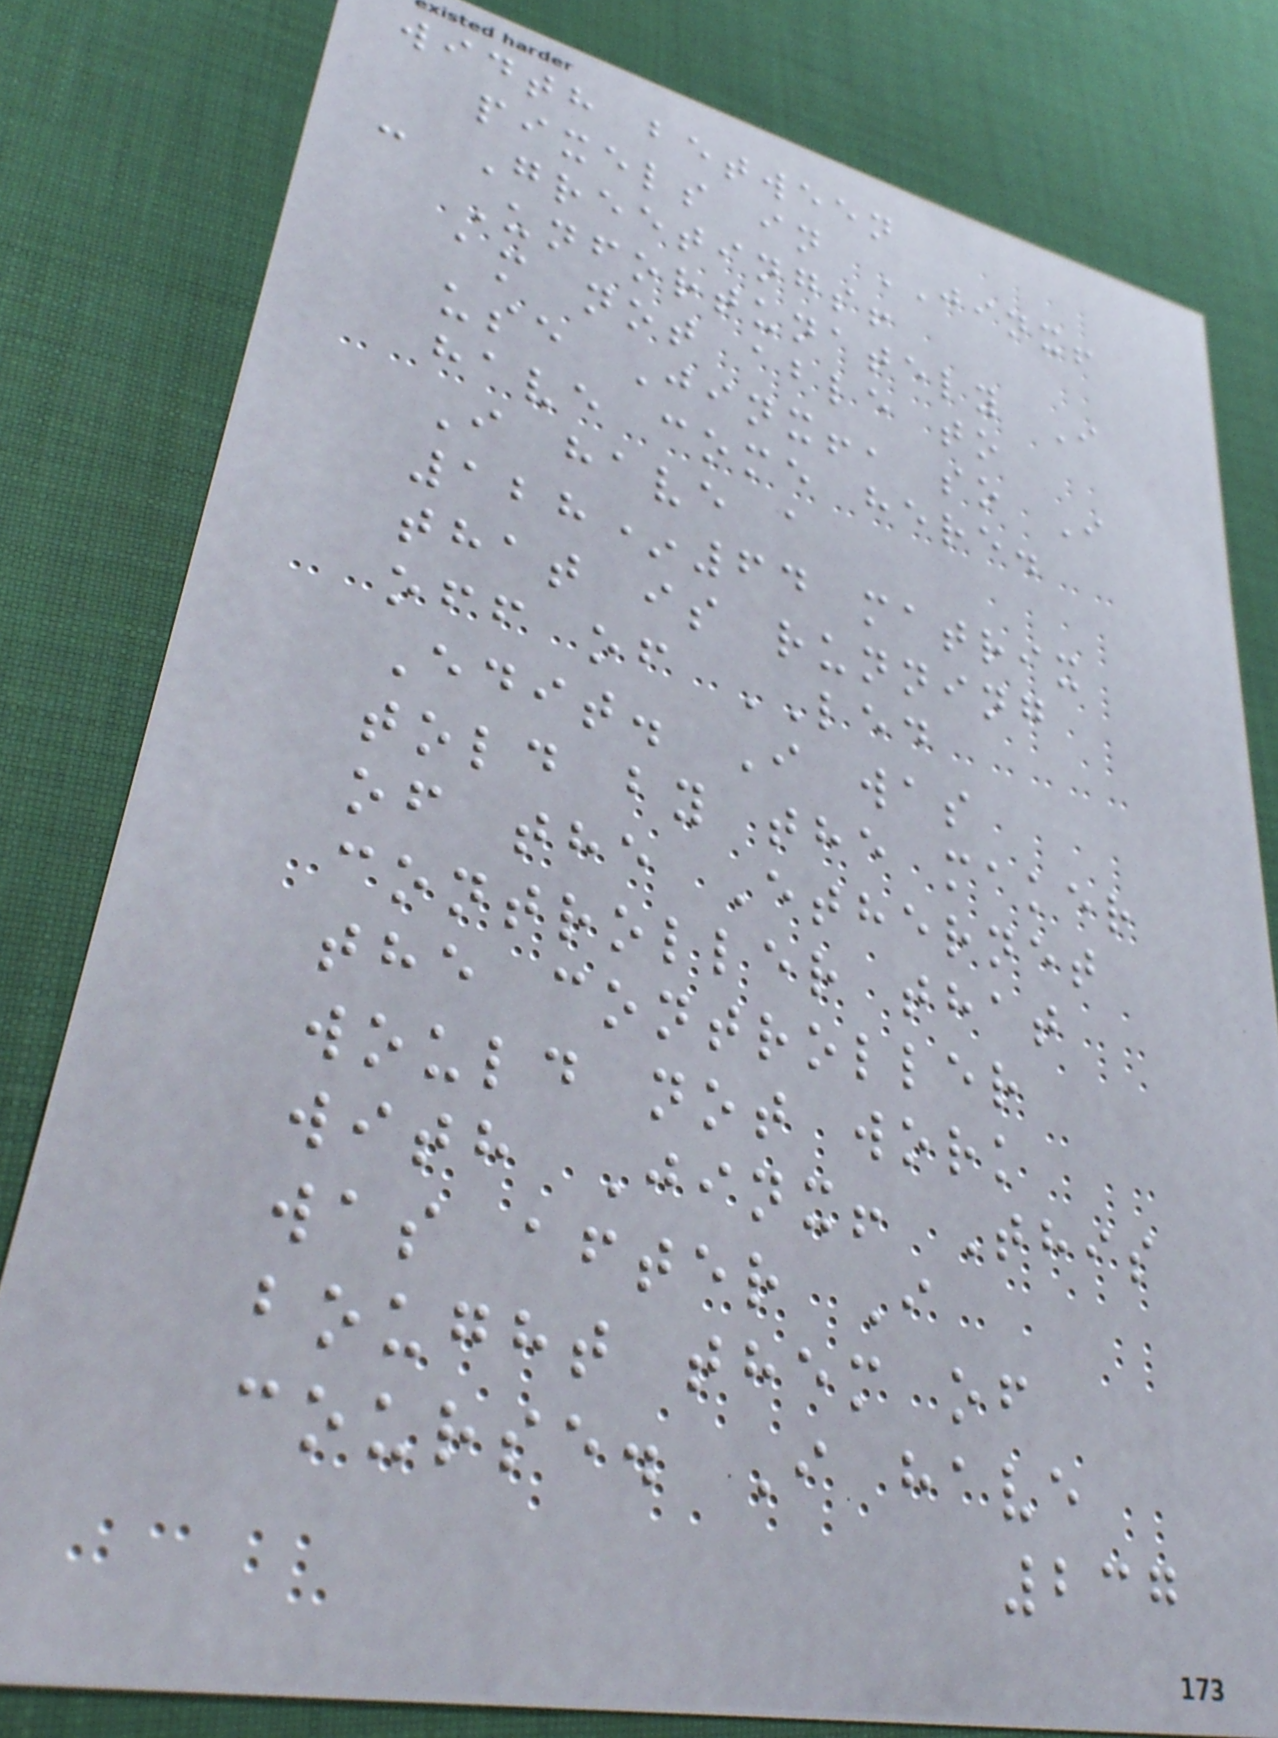width between
pixels in JINX!
- Greetings!
Unfortunately I
am not able to
use Jinx!, so I
have come here.
I have a
128*64 matrix
that is running
off of LED
Edit. I was
told by the maker
of the Ethernet
controller that
the controller
would not work
with Jinx! This
was after I
bought them of
course. I have
237
